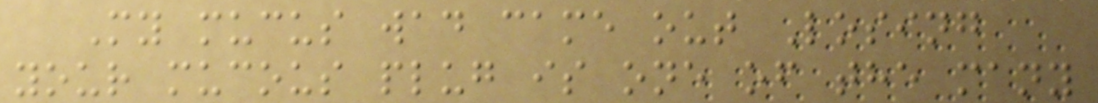My mucus wad came out Losing
your mucous plug is one of the many
